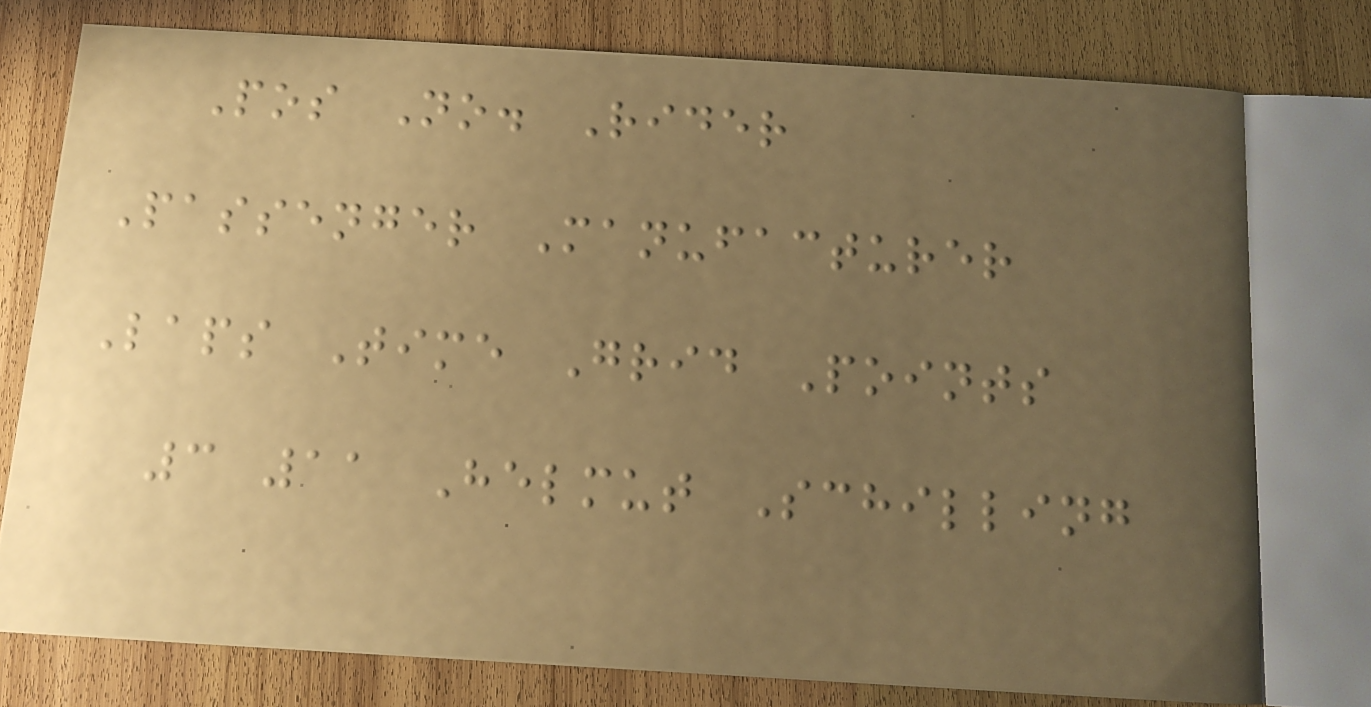Pos No. Rider
Passenger Manufacturer
Laps Time Grid Points
3 11 Helmut Schilling
